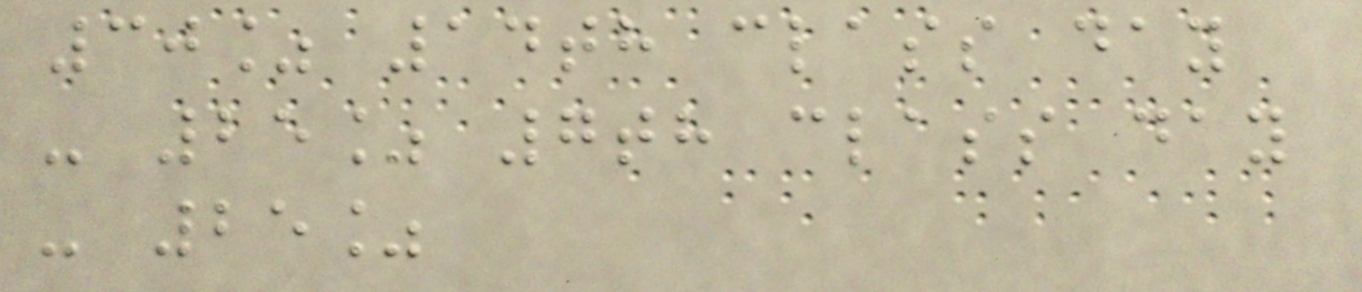30% 14th class day
- 25% 7th class day
- 25%
